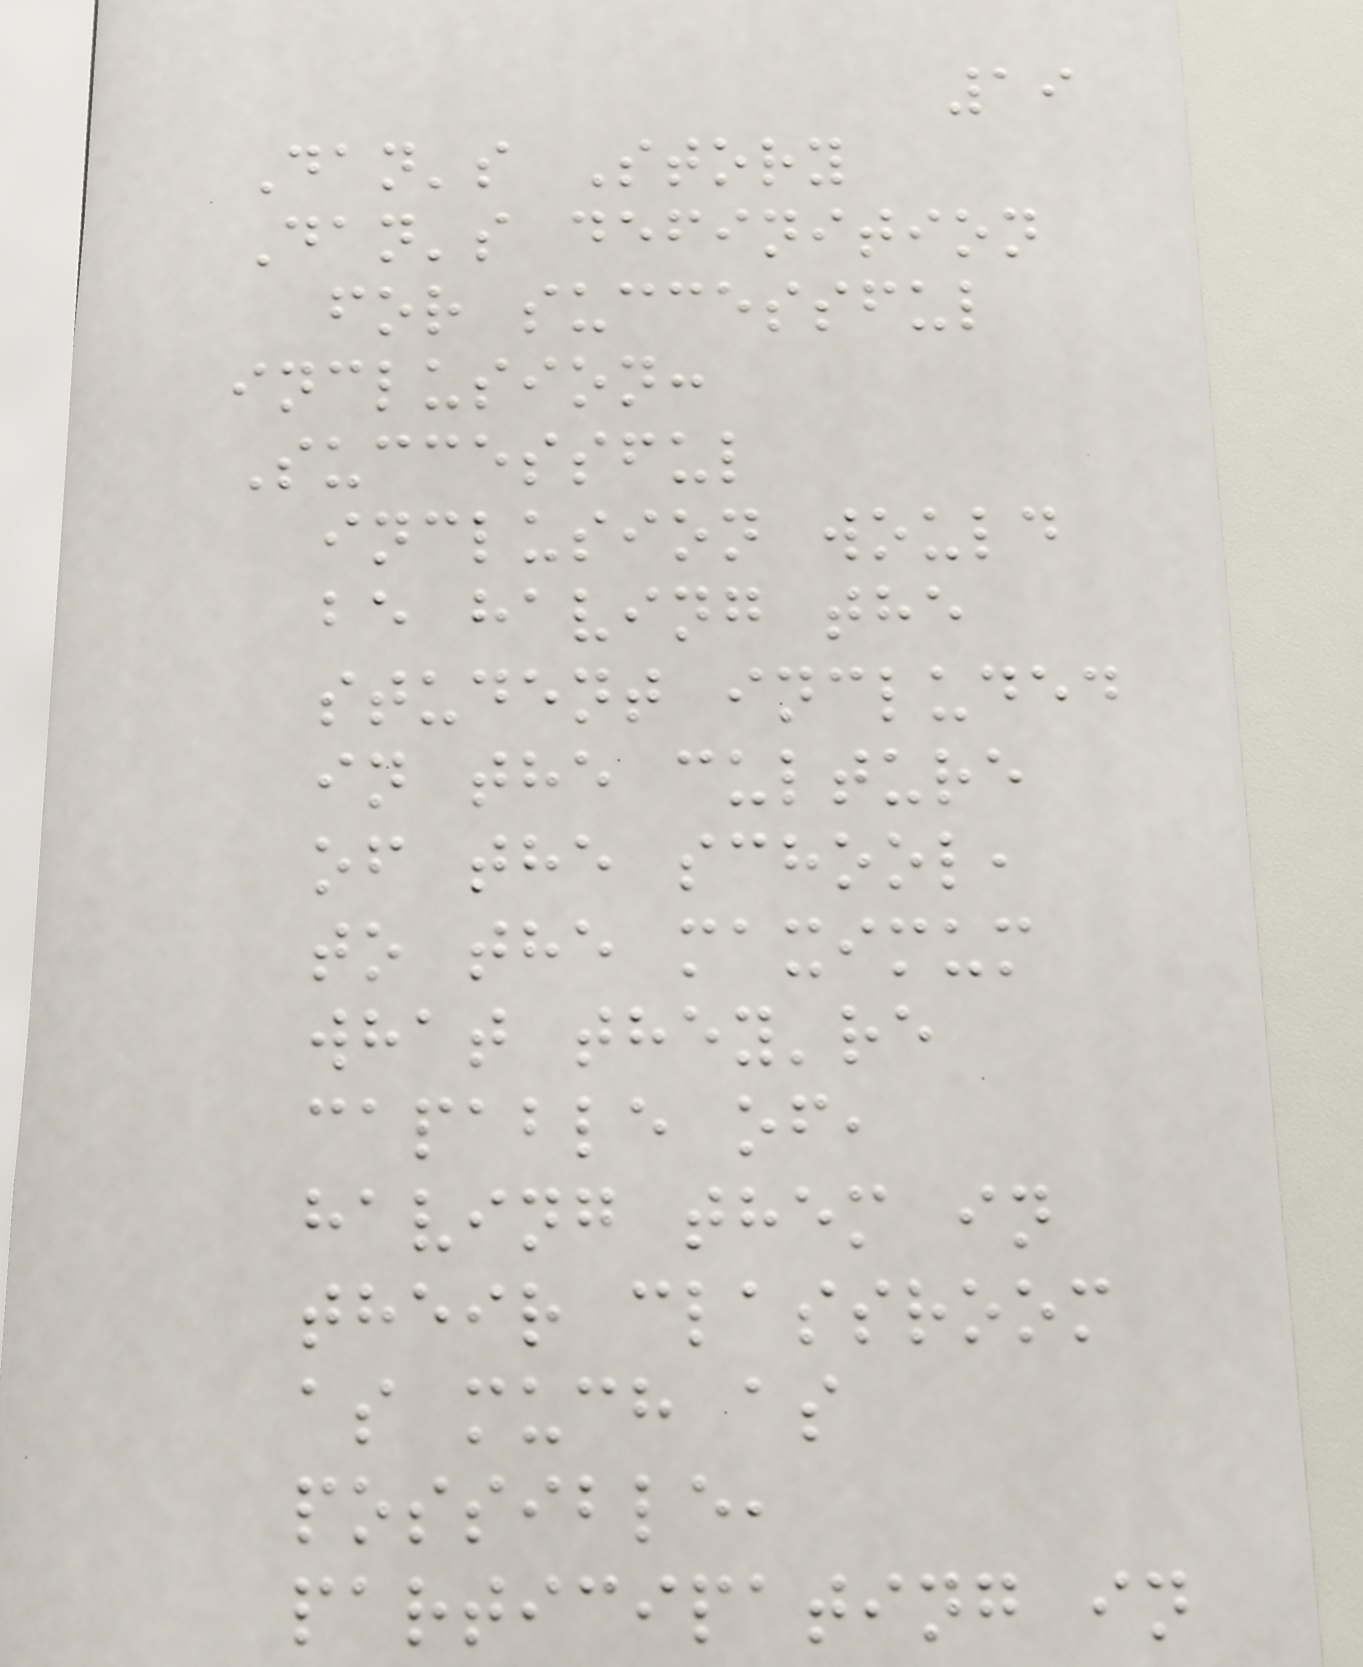19
Dan's Story
Dan's definition
for successful
inclusion:
Successful
inclusion would
be having the
student included
in the culture
of the school,
to the maximum
what they're
capable of,
having them in
their classroom
as much as
possible,
participating in
